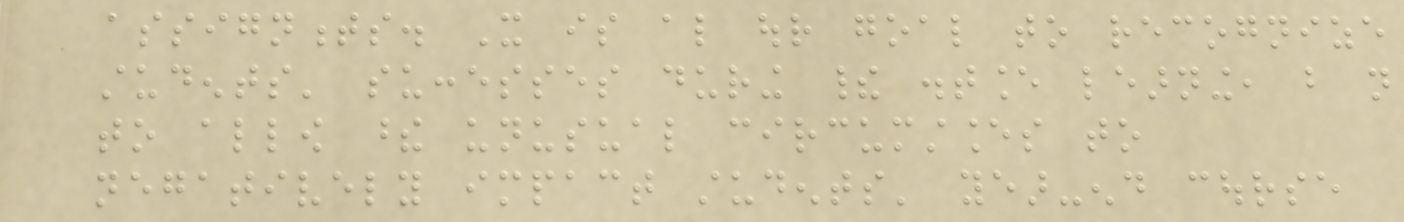assignments. It is also our goal to recognize
students' successes during their distance learning, but not
to allow these unusual circumstances to
negatively impact students' year-end course
